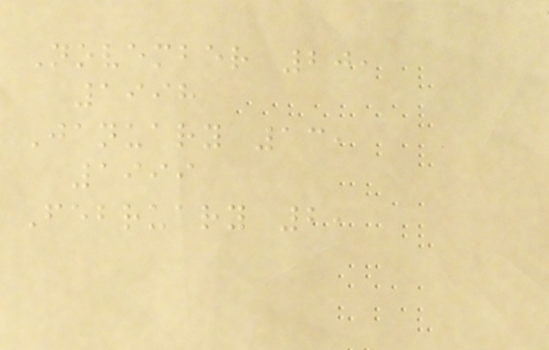November 20,
1998
January 13,
1999
February 2,
